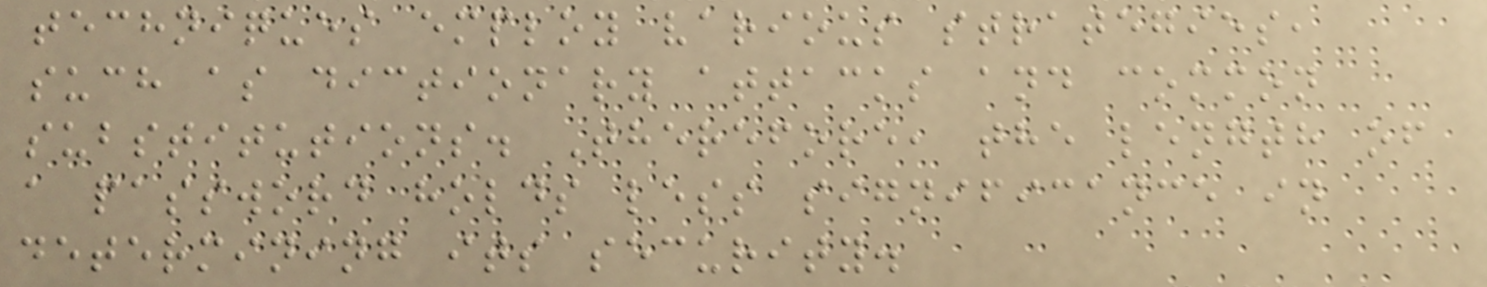techniques employ various strategies,
such as dictionary attacks and common
substitutions. Therefore, the length of
a password holds less significance in
determining its security.
